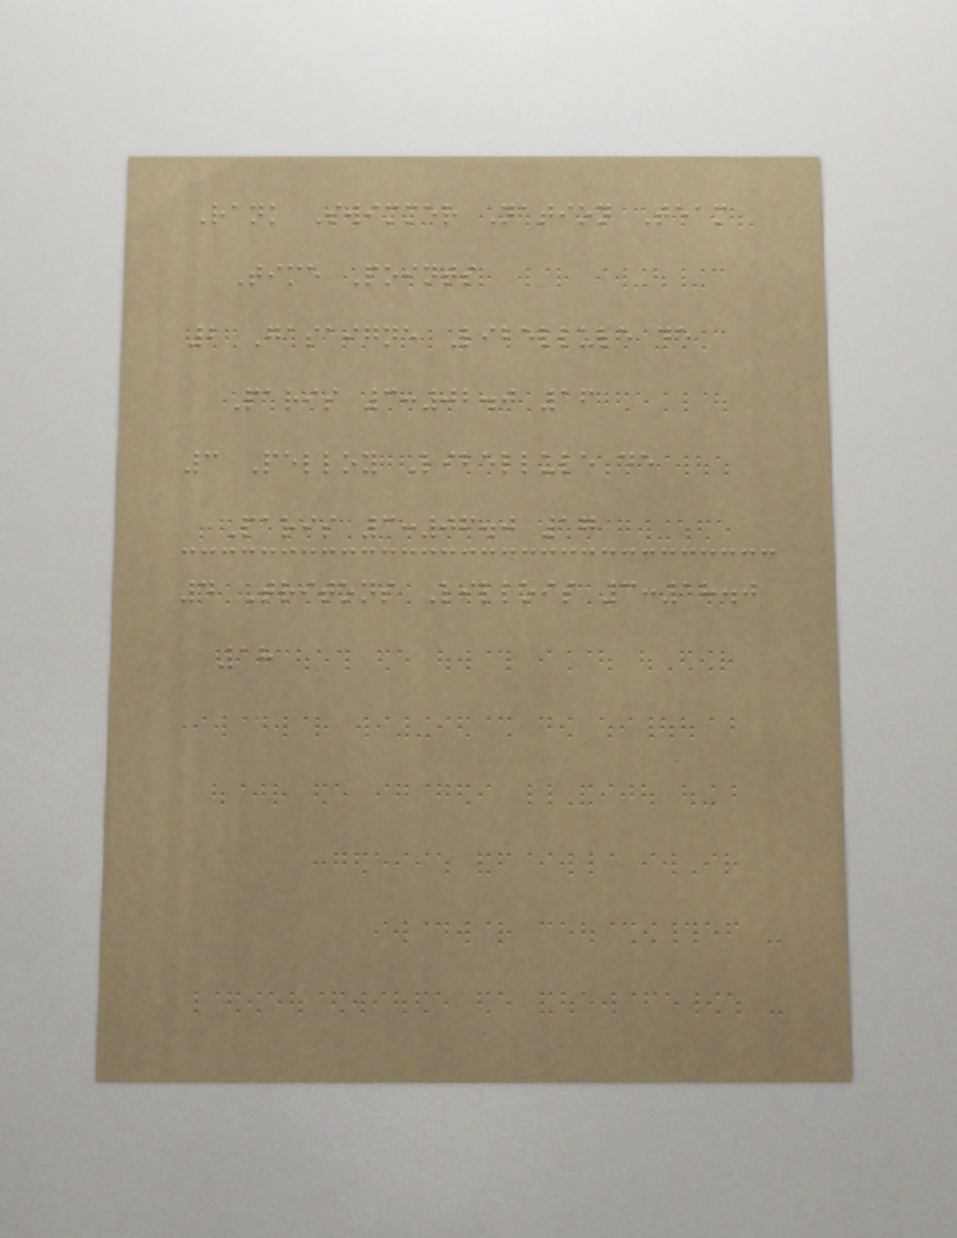Rank Swimmer Nation Team
Time Points
2 Gasaigne Libellule de
Paris 3:02.0 16
3 Pelloy Libellule de
Paris 3:06.0 17
4 Tritons Lillois 3:18.0
18
